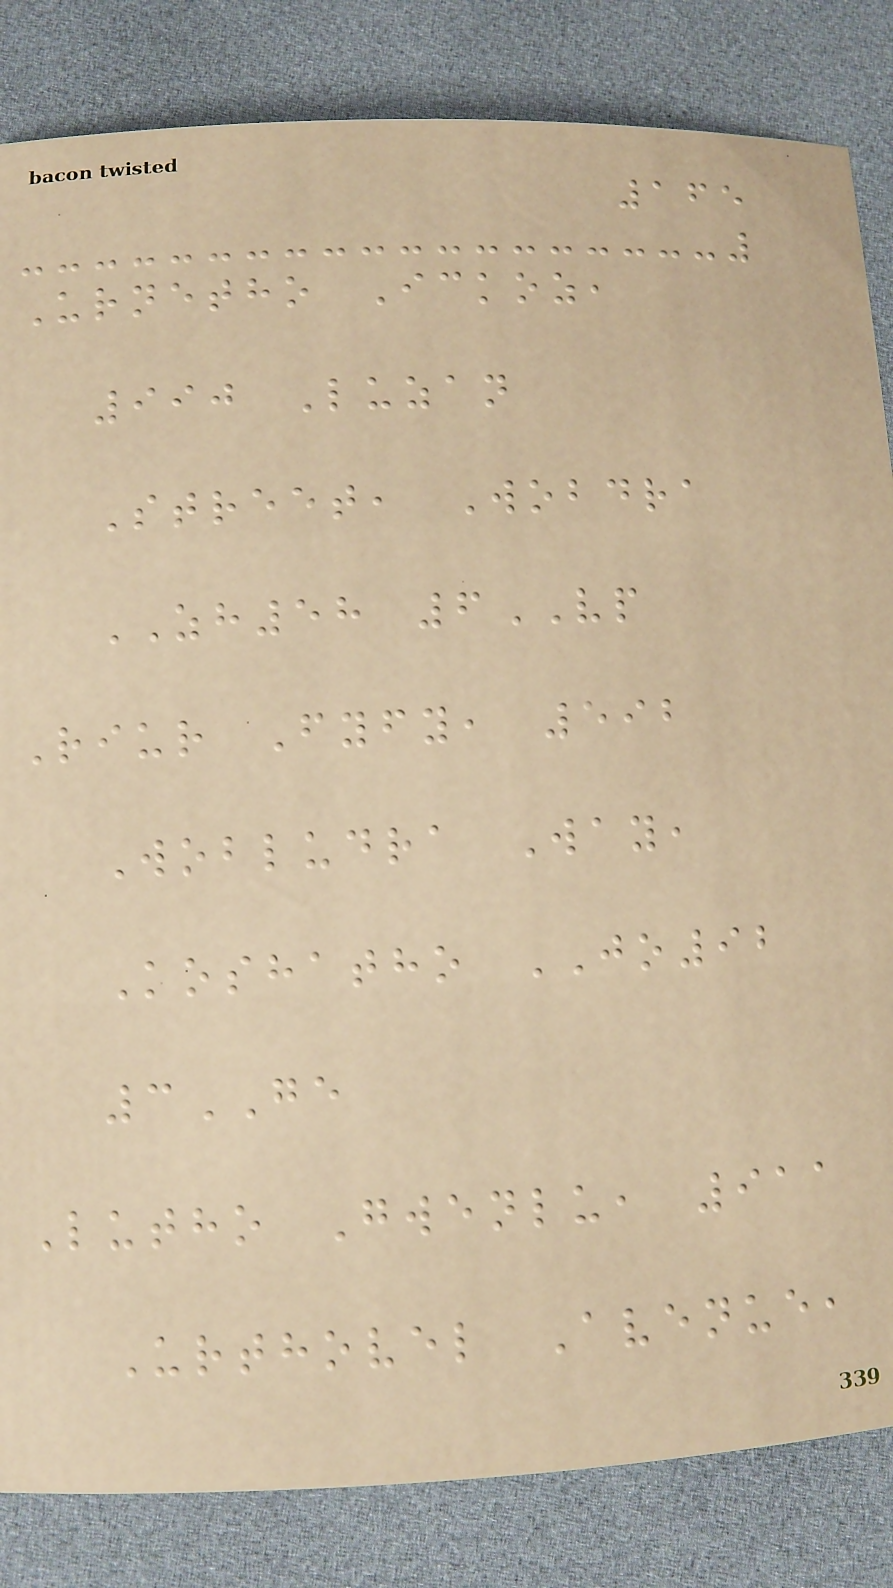165
Urnetho Ickoz,
990 Luzan
Street, Wobdra
ZH58 6VP
Riur Fyfy, 592
Wobludra Way,
Koshatho JO92
3GE
Lutho Gwenlu, 911
Urthovel Avenue,
